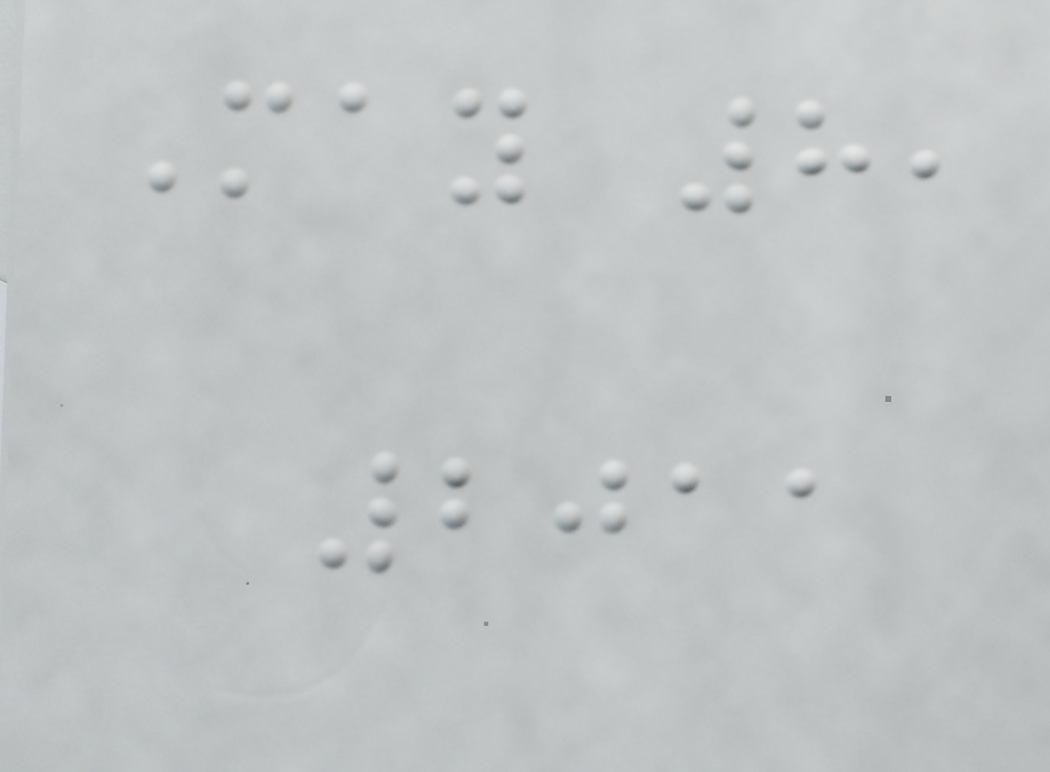May 8,
2011
